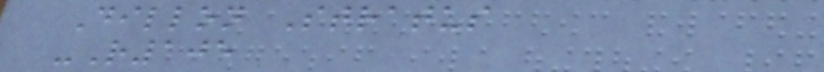Dillon Stratus
-R105
